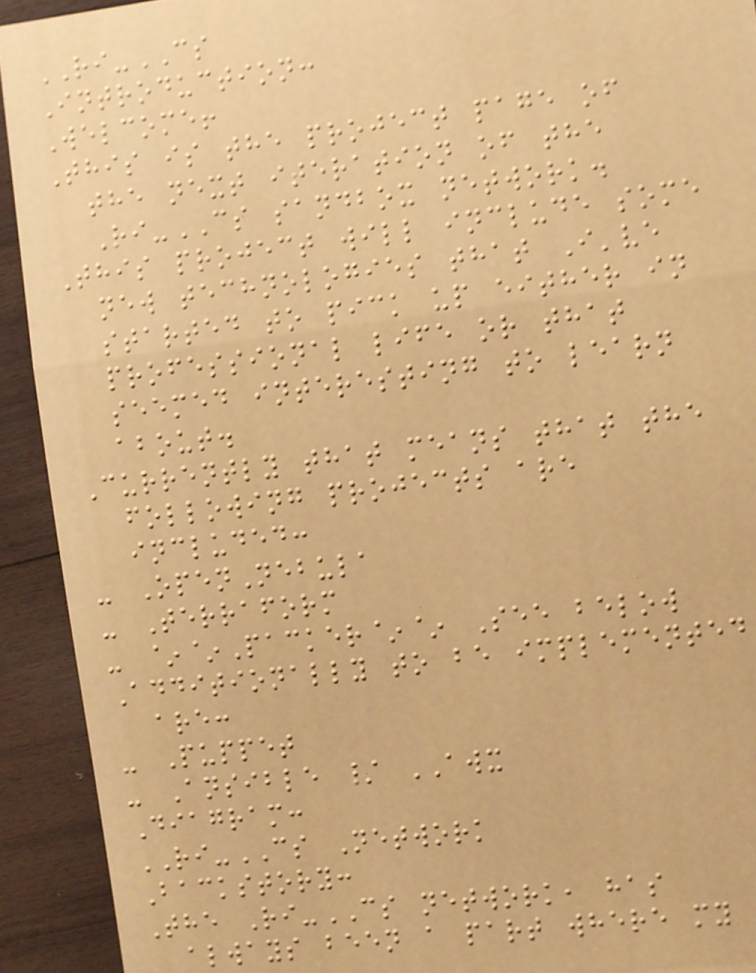RI-CS
Introduction:
Welcome!
This is the project page of
the next iteration of the
Ri-CS sandbox network.
This project will include some
new technologies that I've
started to pick up either in
professional life or that
seemed interesting to learn
about.
Currently that means that the
following projects are
included:
- OpenNebula
- Terraform
- ~~Packer~~ See below
Additionally to be implemented
are:
- Puppet
- Ansible / AWX
Diagram:
RI-CS Network
Backstory:
The Ri-CS network, has
always been a part where my
